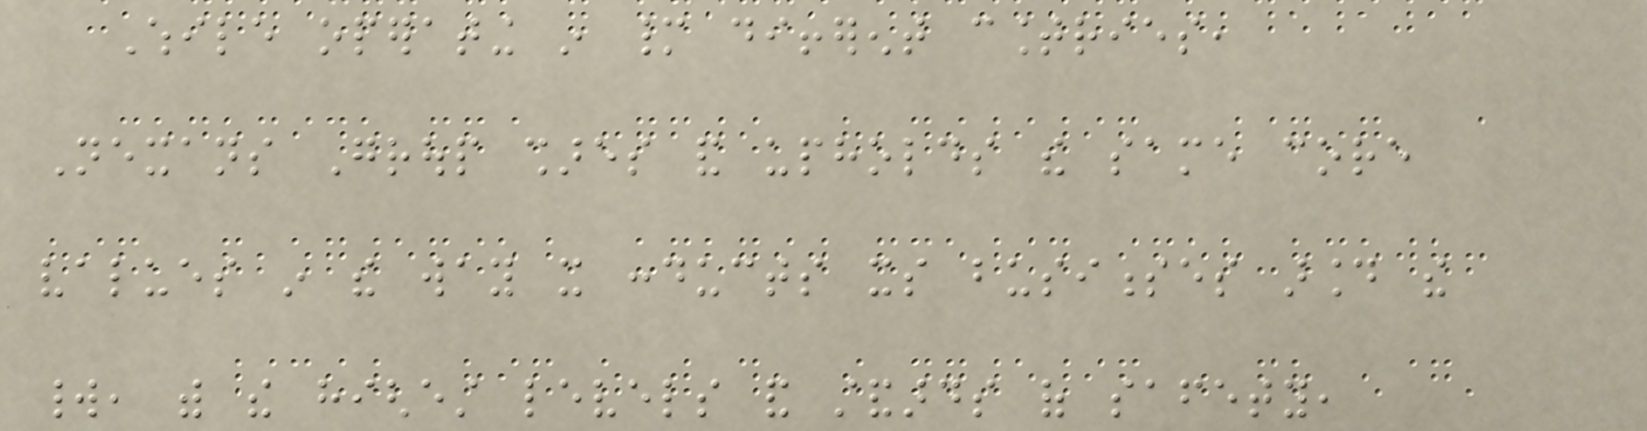While operating in many different countries,
Nexans Group shares and upholds the same core
values in the way it conducts its businesses around the
world, with the highest levels and standards of safety,
